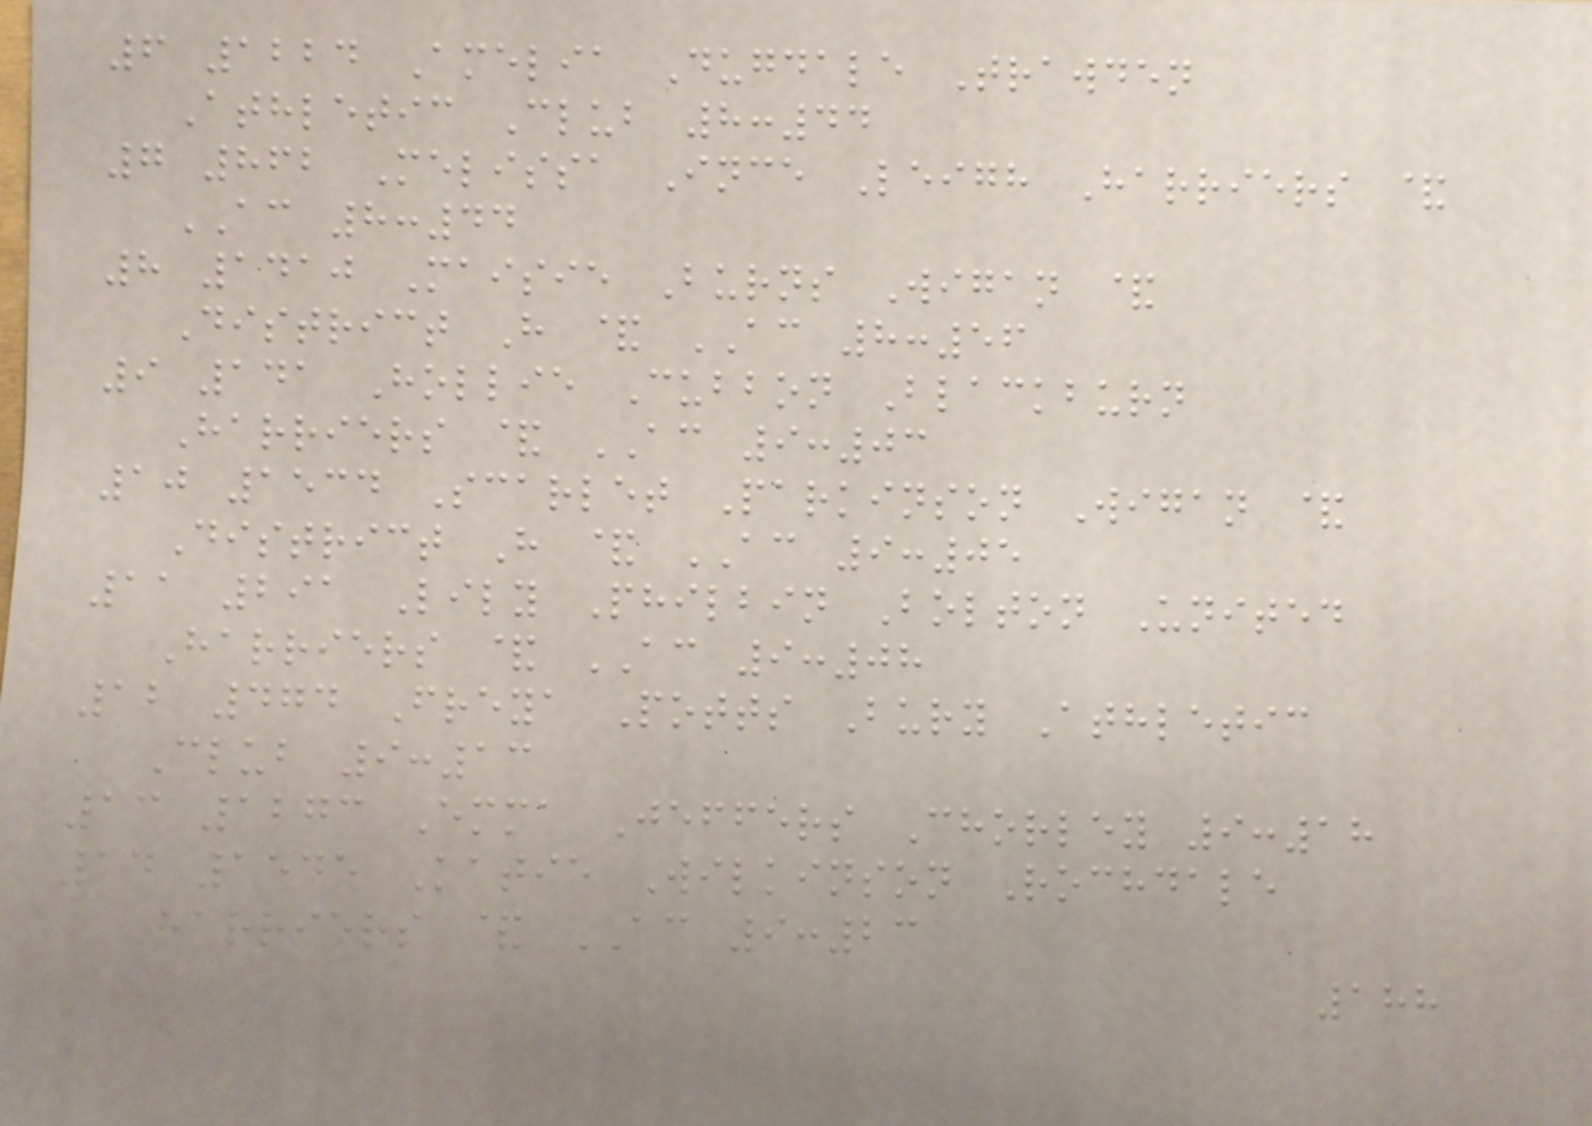6 1224 Amelia Dugdale Trawden
Athletic Club 8:44
7 862 Melissa Ince Leigh Harriers &
AC 8:44
8 1410 Maisie Burns Wigan &
District H & AC 8:56
9 141 Hollie Cubbon Blackburn
Harriers & AC 9:03
10 1534 Scarlet Parkinson Wigan &
District H & AC 9:05
11 291 Lily Philbin Bolton United
Harriers & AC 9:08
12 474 Freya Potts Bury Athletic
Club 9:13
13 1273 Emma Jeffers Chorley 9:18
14 1545 Katie Wilkinson Rochdale
Harriers & AC 9:23
188
